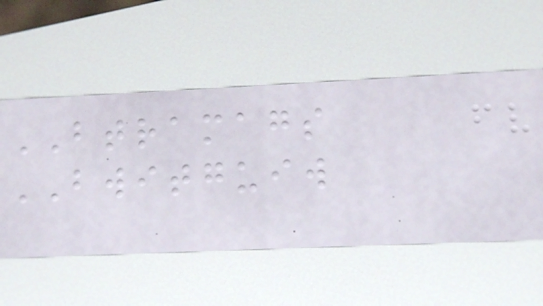BTRAMAGS
BWITGUIW
